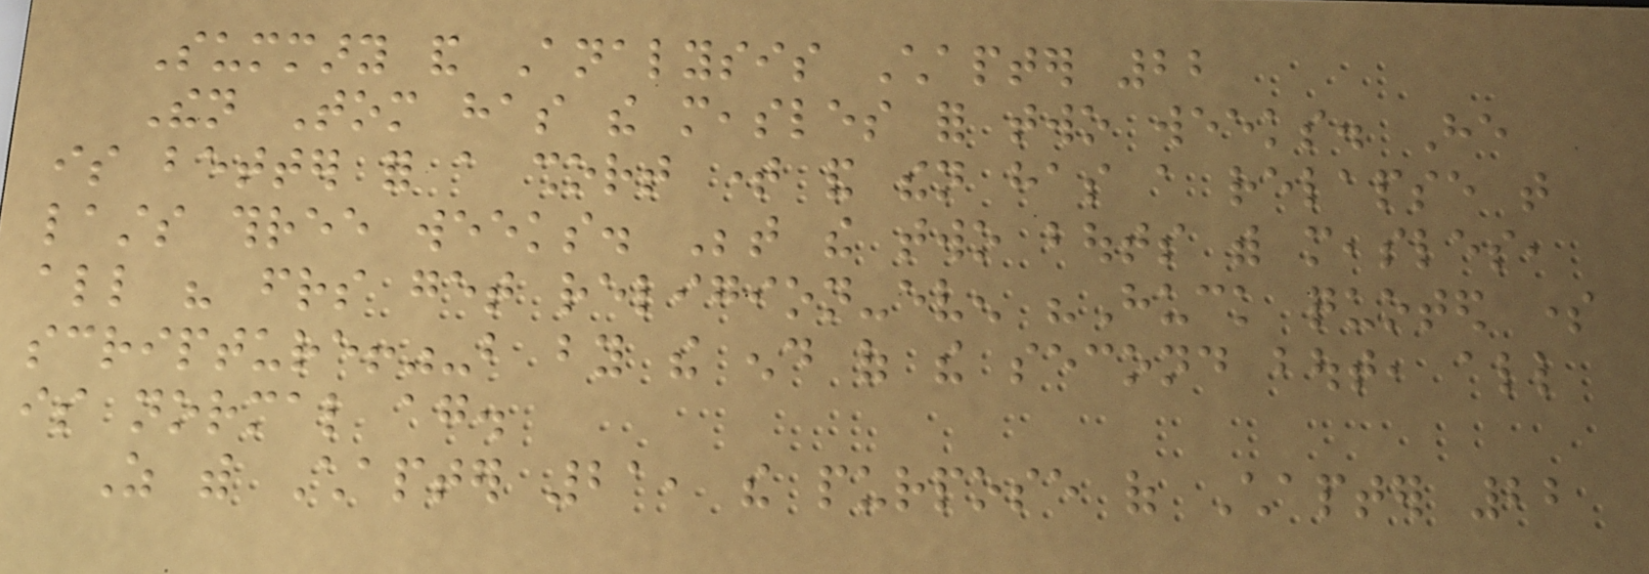Summary and Analysis Chapter 22
Then Tom has the measles for two weeks. He
is better for a short time and then has a relapse that
lasts three weeks. Between the two bouts with measles,
all his friends get religion-even "Huck quoted some
scripture!"-but by the end of the second bout, all
is normal again.
As with Chapter 21, the purpose of Chapter 22
